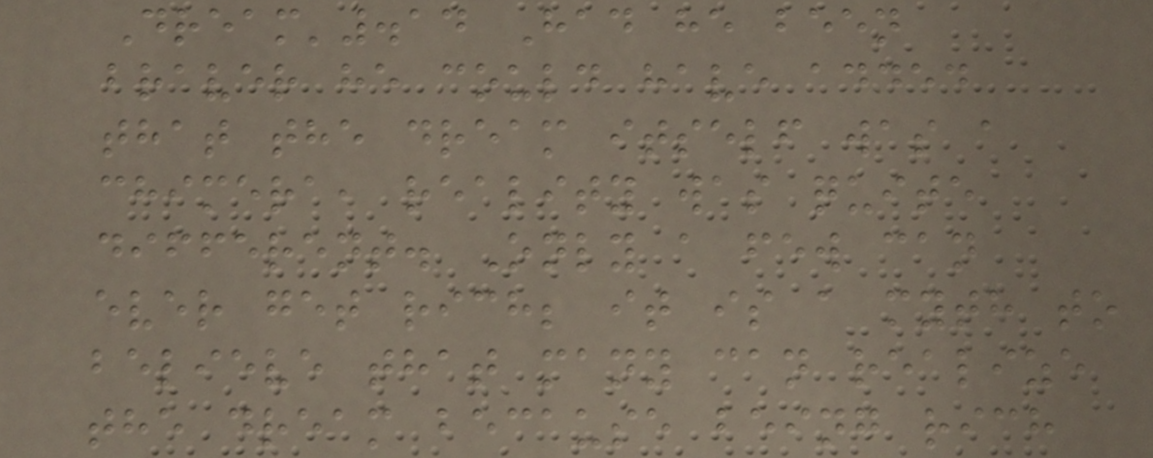Dream'.14 Had he been
braver he could have added
that the dream itself was a
chimera, reality was quite
different. Only a few can
ever get rich; it is a myth to
believe that many can realize
the dream because being rich
